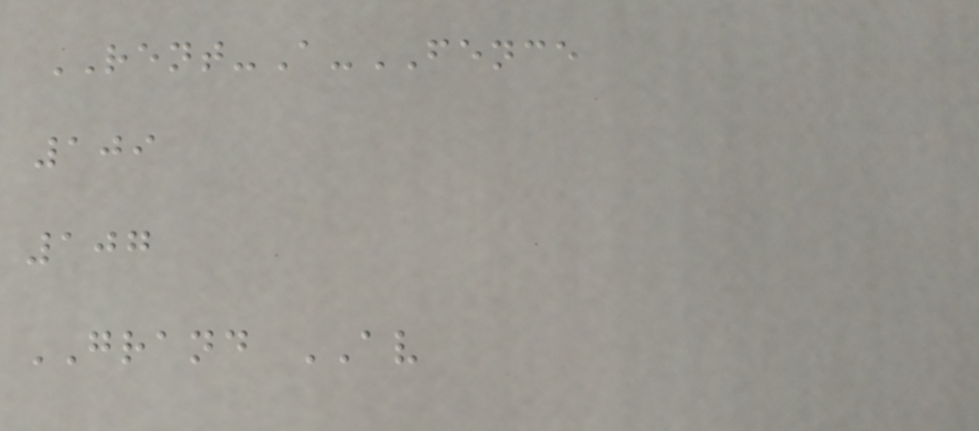RENT-A-FENCE
109
107
GRAND AV
